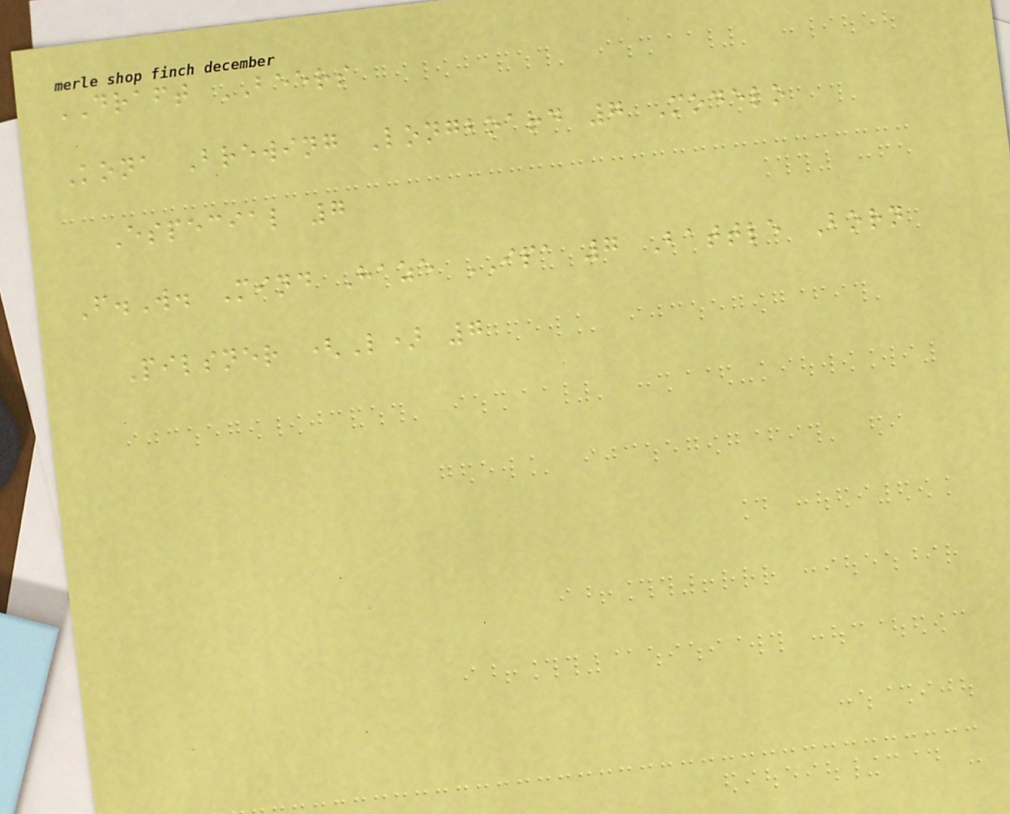DRAFT BEERS
Kona Brewing Longboard 7 Modelo
Especial 7
F.W. Mind Haze IPA 7 Battle Born
Pilsner (L) 7
